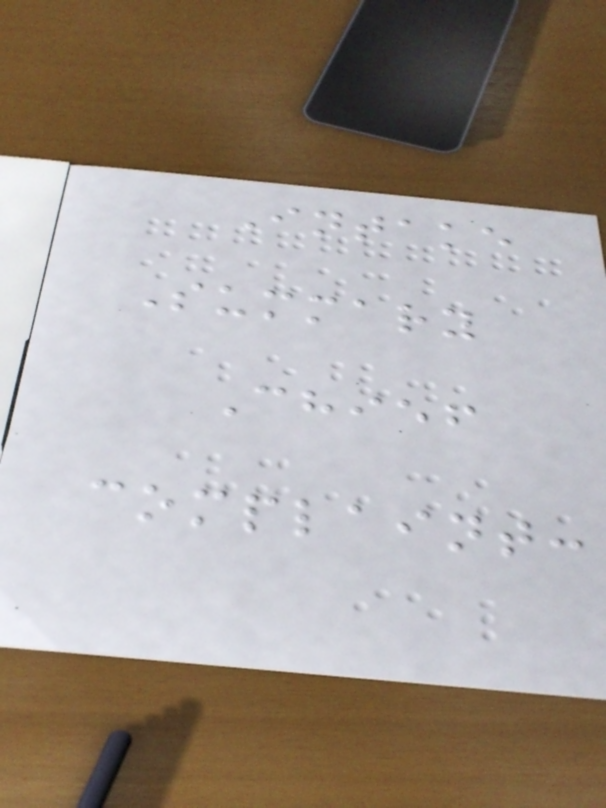Intake
Summary
Chief
complaint:
